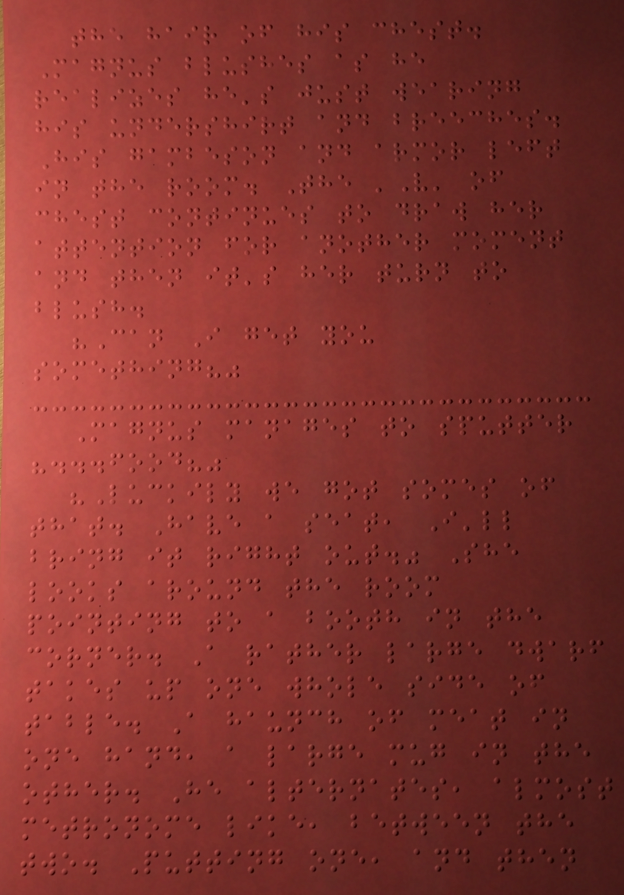the hair of his chest.
Magnus blushes as he
realizes he's just wearing
his undershirt and breeches.
His gambeson and armor left
in the room. The 'V' of
chest continues to draw her
attention for another moment
and then it's her turn to
blush.
"Can I get you
something?"
Magnus manages to sputter
"...food?"
"Luckily we got somes of
that. Have a seat, I'll
bring it right out." She
looks around the room
pointing to a booth in the
corner. A rather large dwarf
takes up one whole side of
table. A haunch of meat in
one hand, a large mug in the
other. He alternates, almost
metronome like, between the
two. Putting one, and then
